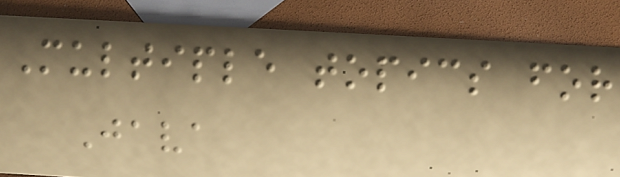Multiple topics for
Java
